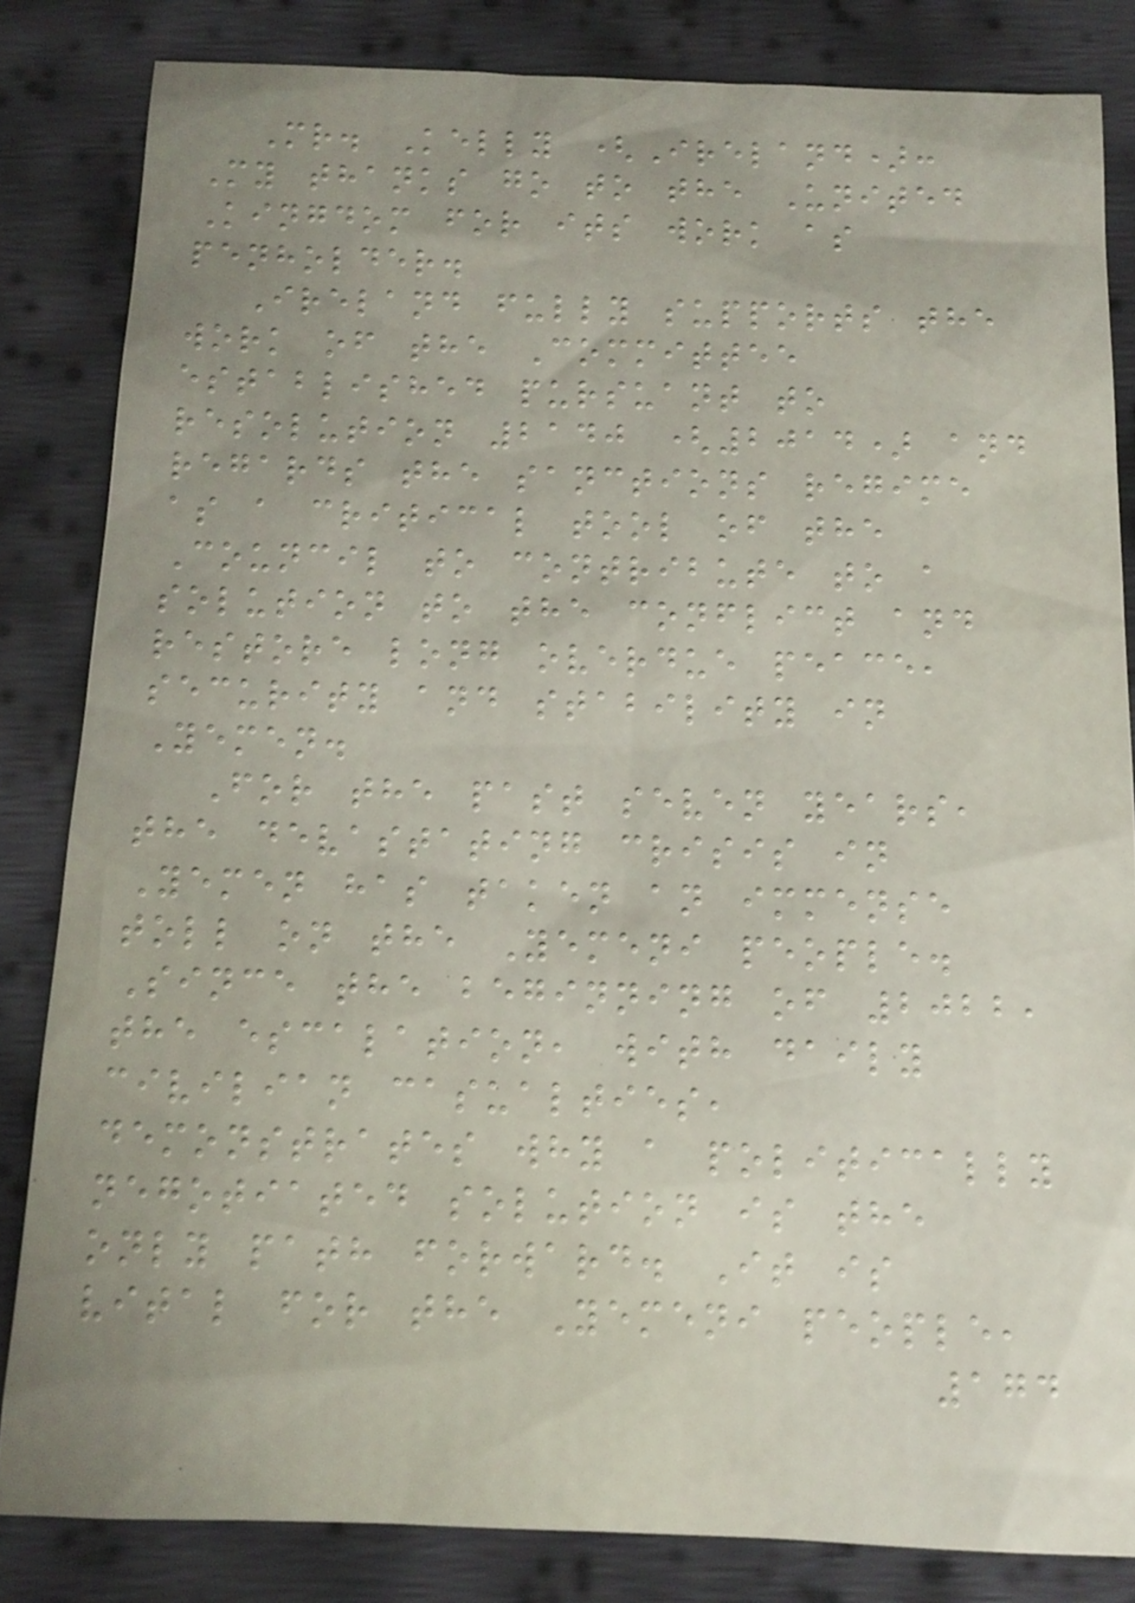Mr. Kelly (Ireland):
My thanks go to the United
Kingdom for its work as
penholder.
Ireland fully supports the
work of the Committee
established pursuant to
resolution 2140 (2014) and
regards the sanctions regime
as a critical tool of the
Council to contribute to a
solution to the conflict and
restore long overdue peace,
security and stability in
Yemen.
For the past seven years,
the devastating crisis in
Yemen has taken an immense
toll on the Yemeni people.
Since the beginning of 2022,
the escalation, with daily
civilian casualties,
demonstrates why a politically
negotiated solution is the
only path forward. It is
vital for the Yemeni people,
174
